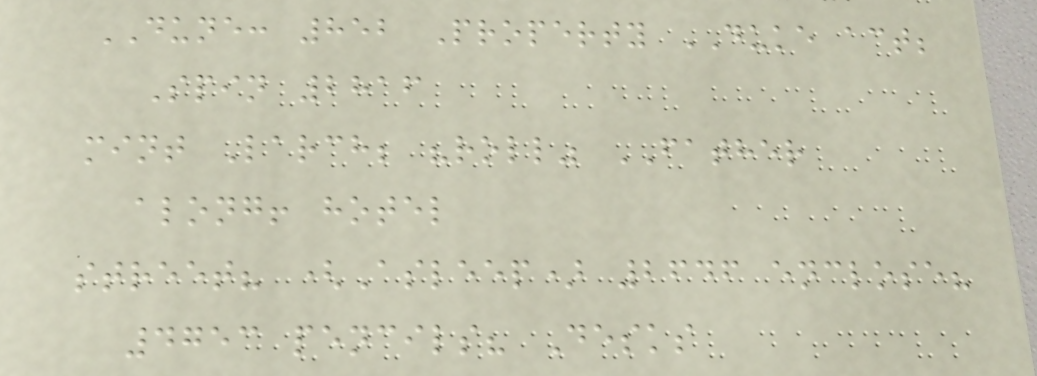DUNE: 852 Property DUKE act;
Spin 2816
mint Larch; "roll" FATHER
along! hotel
street? (Asleep) 2646 enclose?
4753 pencils? Desks
